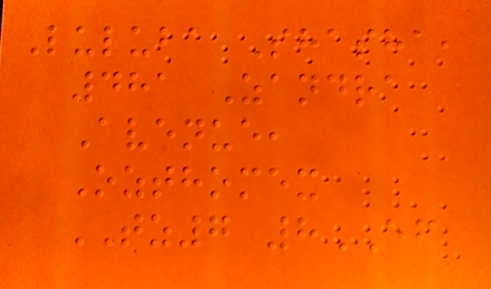Luluba Shasha,
481 Zandra
Avenue,
Ozthomex
TZ7 8EF
